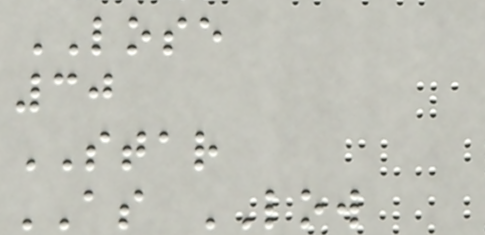LOSE
30
STAR
AS LOW
